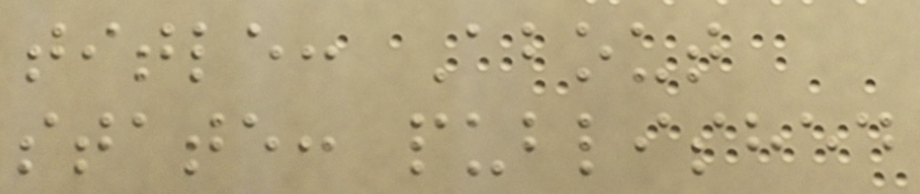title: About
state: published
